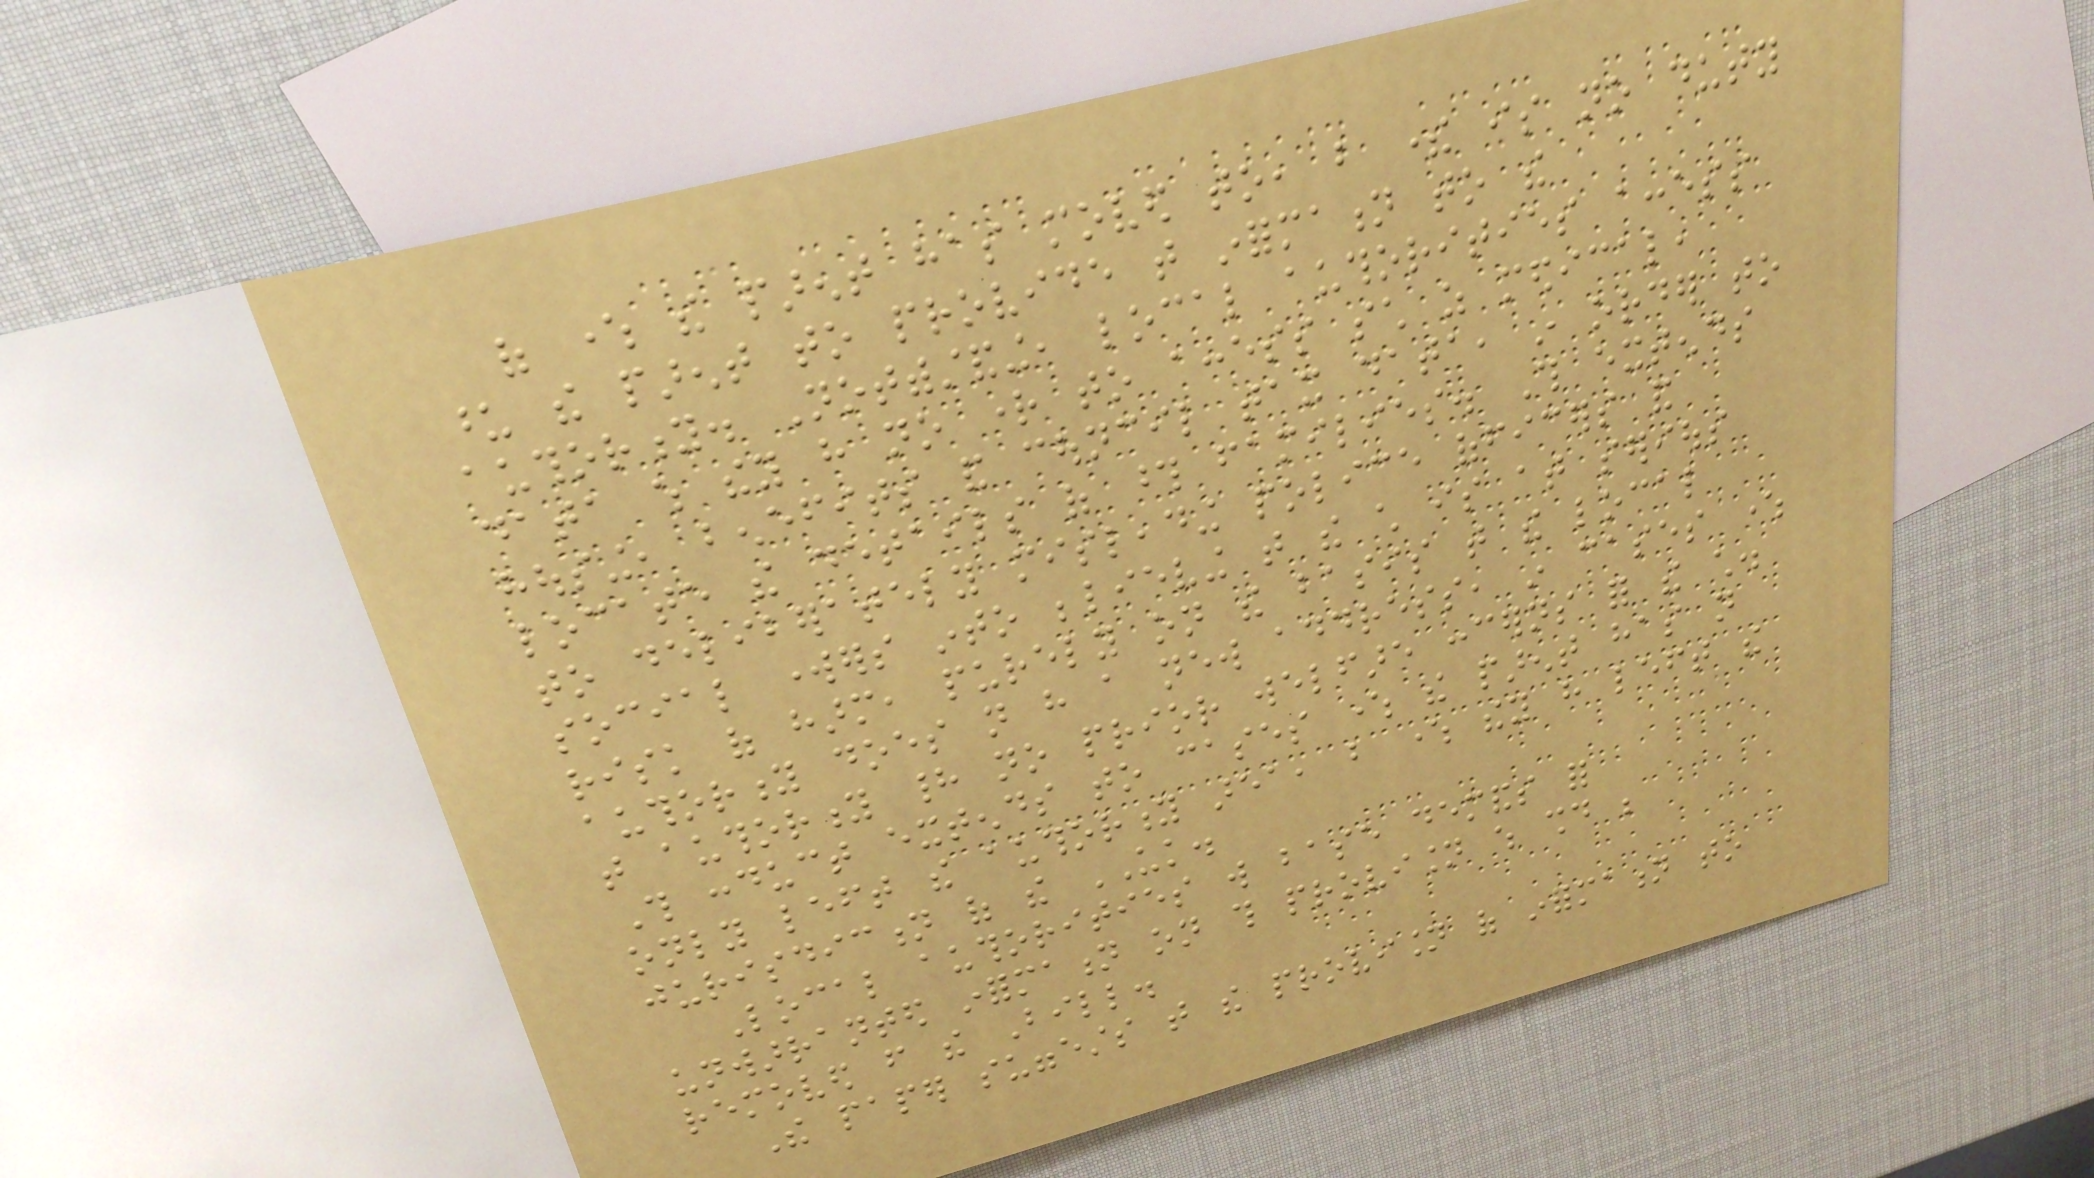of where the parent has moved to, but there is no duty
upon the parent to provide that information to the
authority. Notwithstanding, local authorities access
data which they have no right to access such as medical,
housing, benefits and council tax data, in order to
locate the details of those families. This extends
to deliberately misleading police officers and
social workers into believing that the child is at serious
risk of harm, purely on the basis that the local
authority does not have a new address, in cases where
that authority had no prior welfare concerns for the child.
This conduct extends to cases where the parent has not
only left the authority area, but where they have left the
jurisdiction of the UK.
Local authorities will base demands for
unwarranted information on this provision which should be
removed from the Bill.
The paper suggests that the provision of information to
